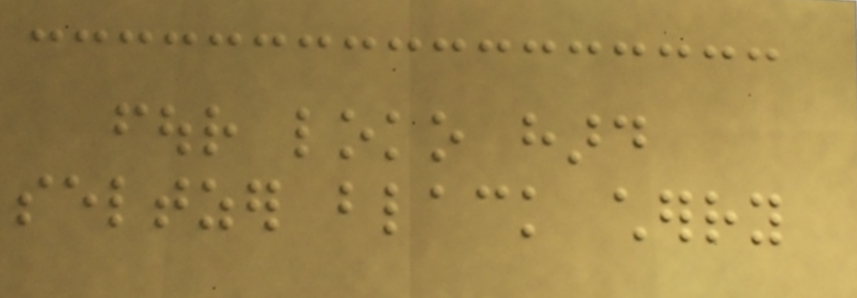four loko hard
seltzer black cherry
